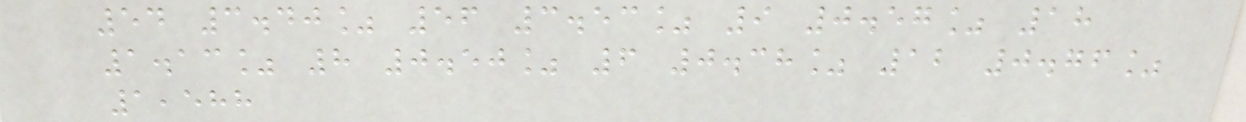54 3.40% 56 3.53% 9 0.57% 18
1.13% 8 0.50% 6 0.38% 12 0.76%
1,588
